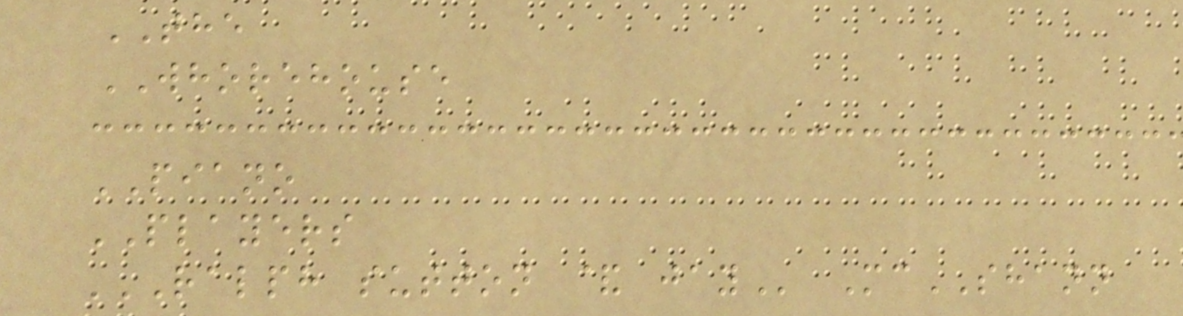THE
WHOREHOUSE
PIANO
PLAYERS
RALPH SUTTON & JAY McSHANN
